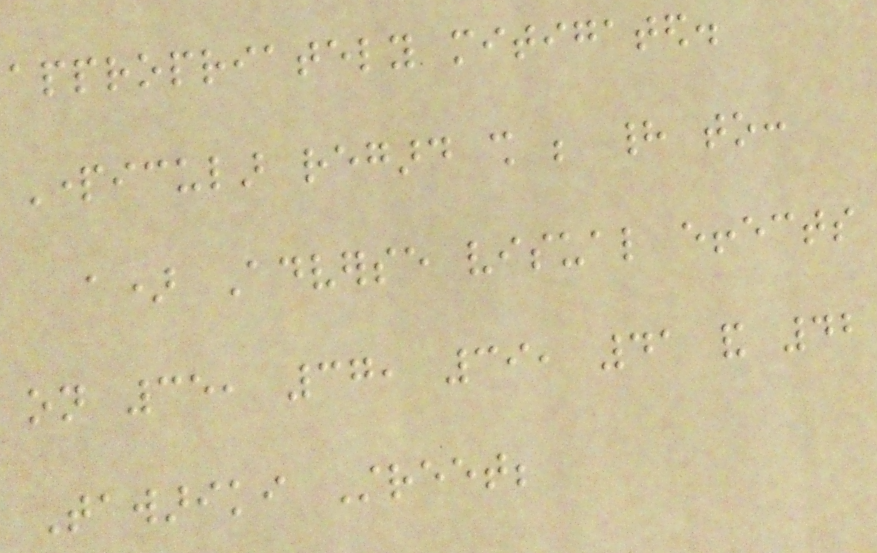appropriately mitigated.
Particular regard shall be had to:
a) Adverse visual effects
on 35, 37, 39, 41 and 42
Tawariki Street;
